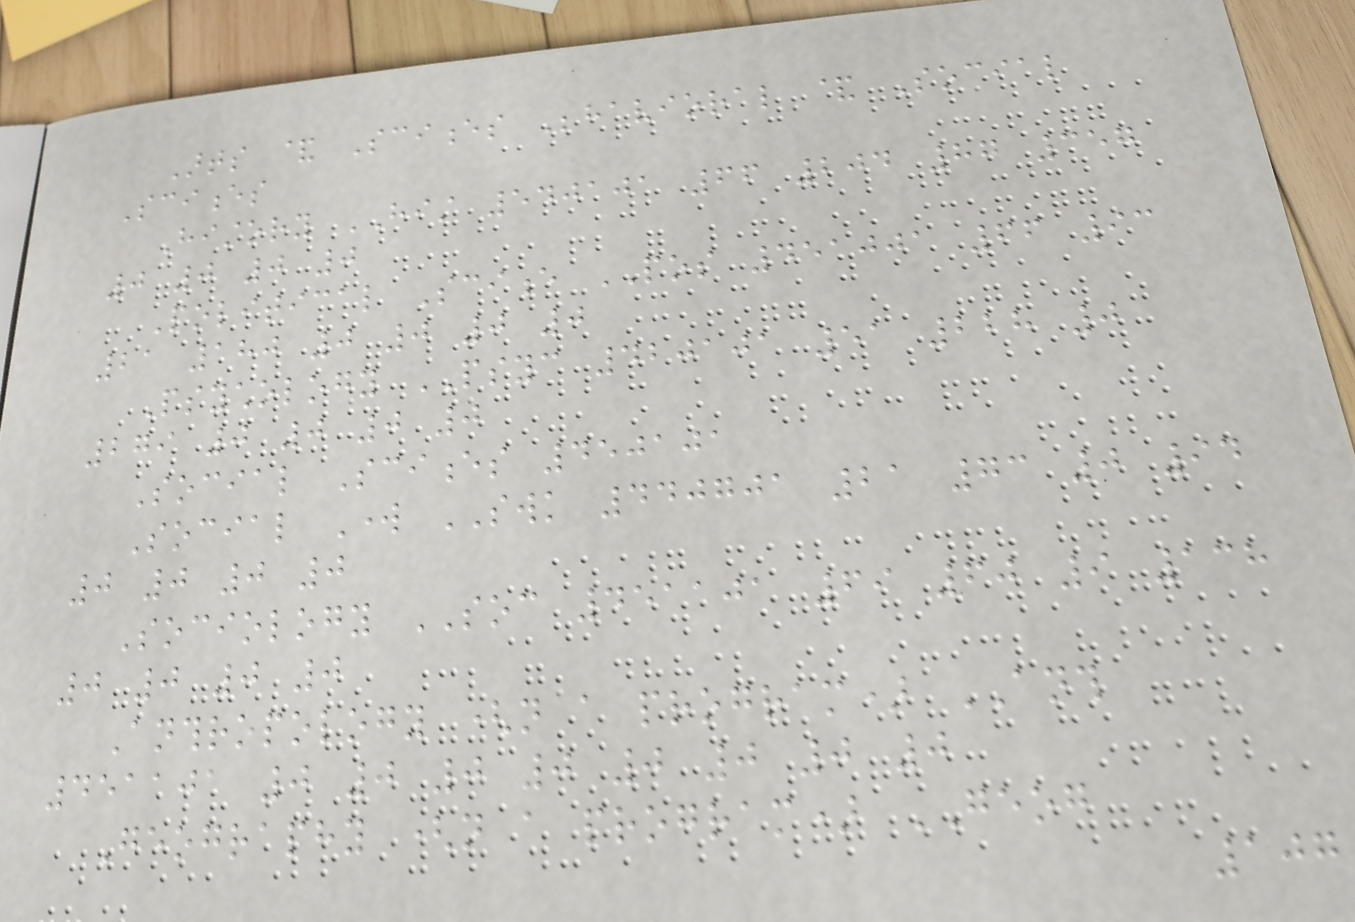Arts & Sciences Behavioral & Social
Sciences
History HIST 540101 66 204 87 357
0 0 0 0
Political Science POS 451001 66 93
21 180 0 0 0 0
Psychology PSYC 420101 51 228 0
279 0 0 0 0
Social Sciences 450101
Social Work SWK 440701 21 73 0 94
0 0 0 0
Sociology SOC 451101 69 60 9 138
0 0 0 0
Anthropology (not a program) ANTH
451101 0 0 0 0 0 0 0 0
Geography (not a program) GEOG
107
